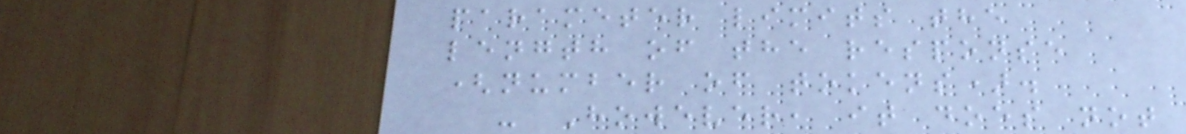parameter limits the
length of the response
(number of tokens).
- However, it does not
